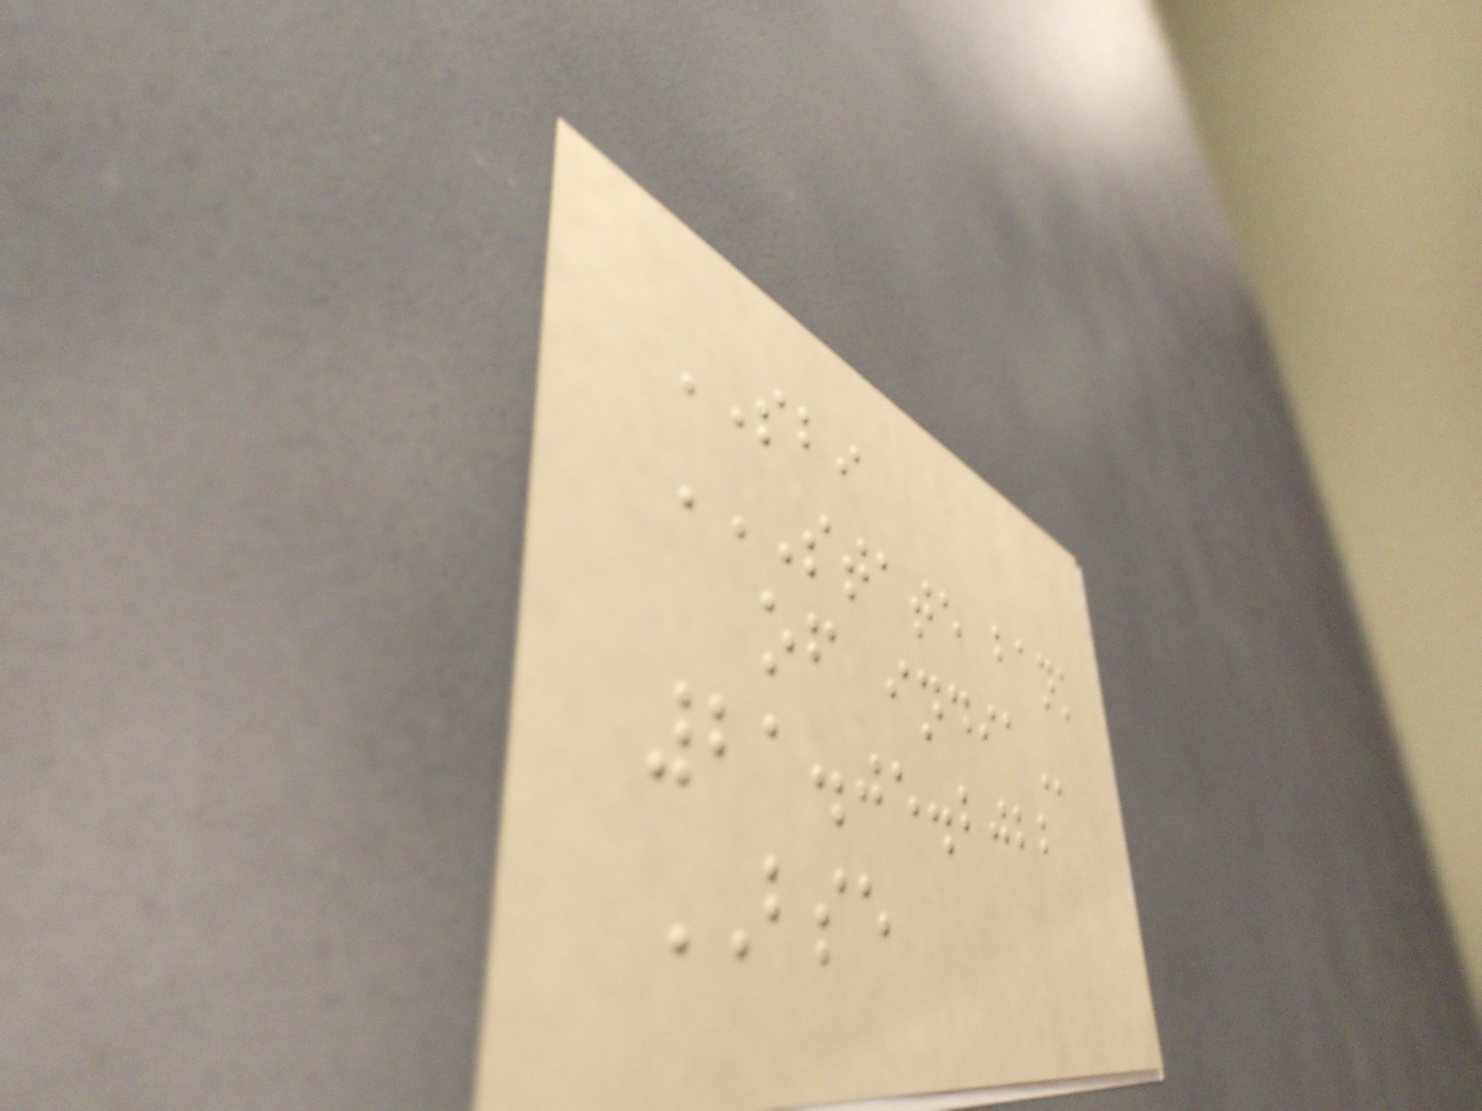SBI
STATE BANK
OF INDIA
21.05.2022
BSE
